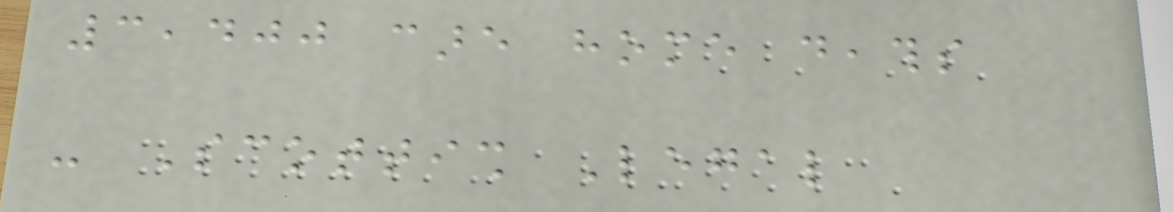3,400 care home deaths
- Scottish Legal
